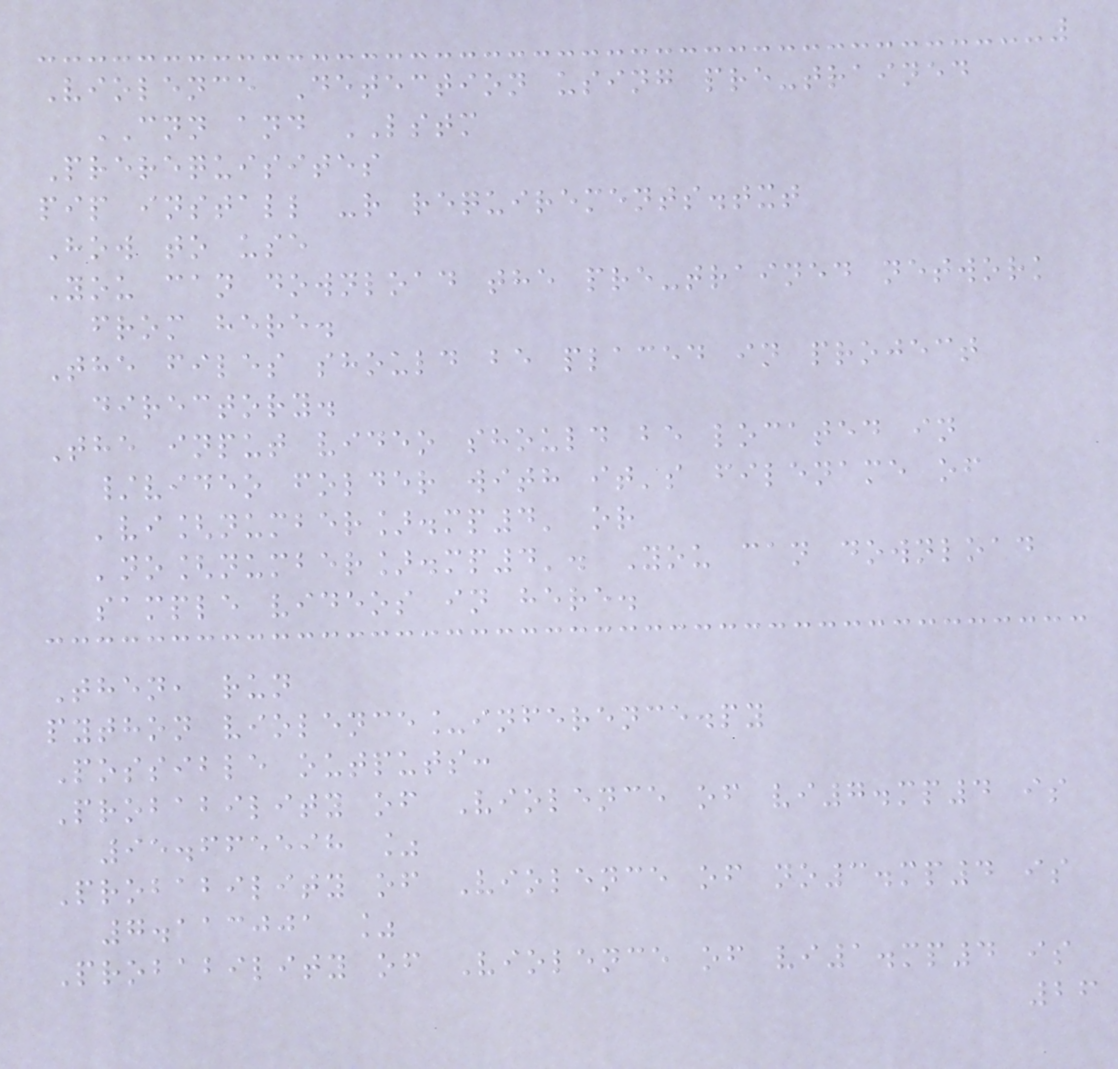Violence Detection using pre-trained
CNN and LSTM
Prerequisites
pip install -r requirements.txt
How to use
You can download the pre-trained network
from here.
The files should be placed in project
directory.
The input video should be located in
/video folder with it's filename of
'vi[number].mp4' or
'no[number].mp4'. You can download
sample videos in here.
Then, run
python violence_inference.py
Possible outputs:
Probability of Violence of vi7.mp4 is
95.665598 %
Probability of Violence of no3.mp4 is
7.113001 %
Probability of Violence of vi1.mp4 is
26
